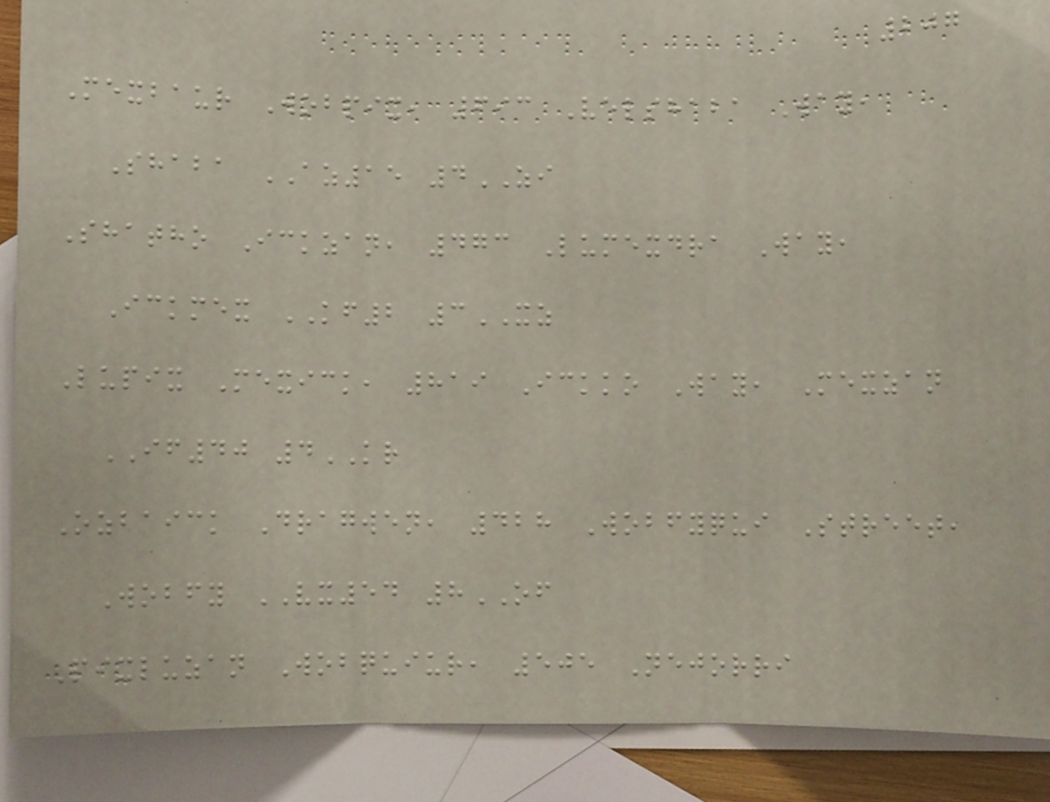207
Mexbaur Wobpix, 693 Velshaba Way,
Shaba AZ15 4ZI
Shatho Ickzan, 473 Lumexdra Way,
Ickmex KF2 3XZ
Lupix Mexick, 819 Ickko Way, Mexzan
IF40 4KR
Ozbaick Dragwen, 428 Wobfyqui Street,
Wobfy VX54 8OF
Pixluzan Wobquiur, 505 Nejorri
